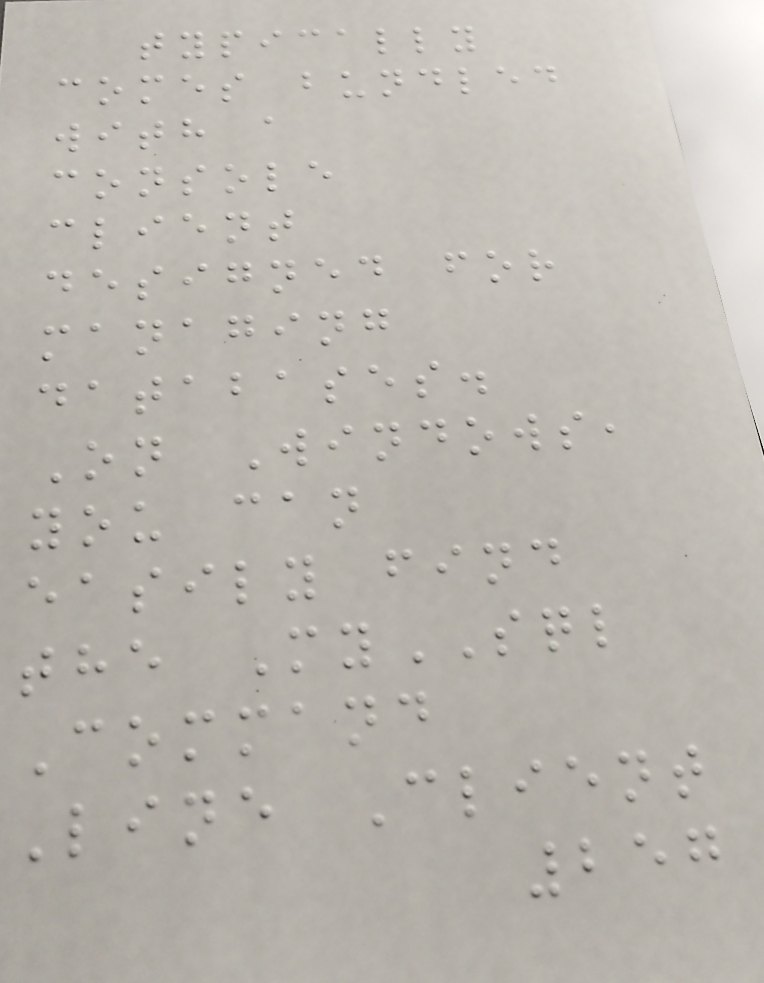typically
comes bundled
with a
console
client
designed for
managing
databases.
On Windows,
you can
easily find
the MySQL
Command
Line Client
257
